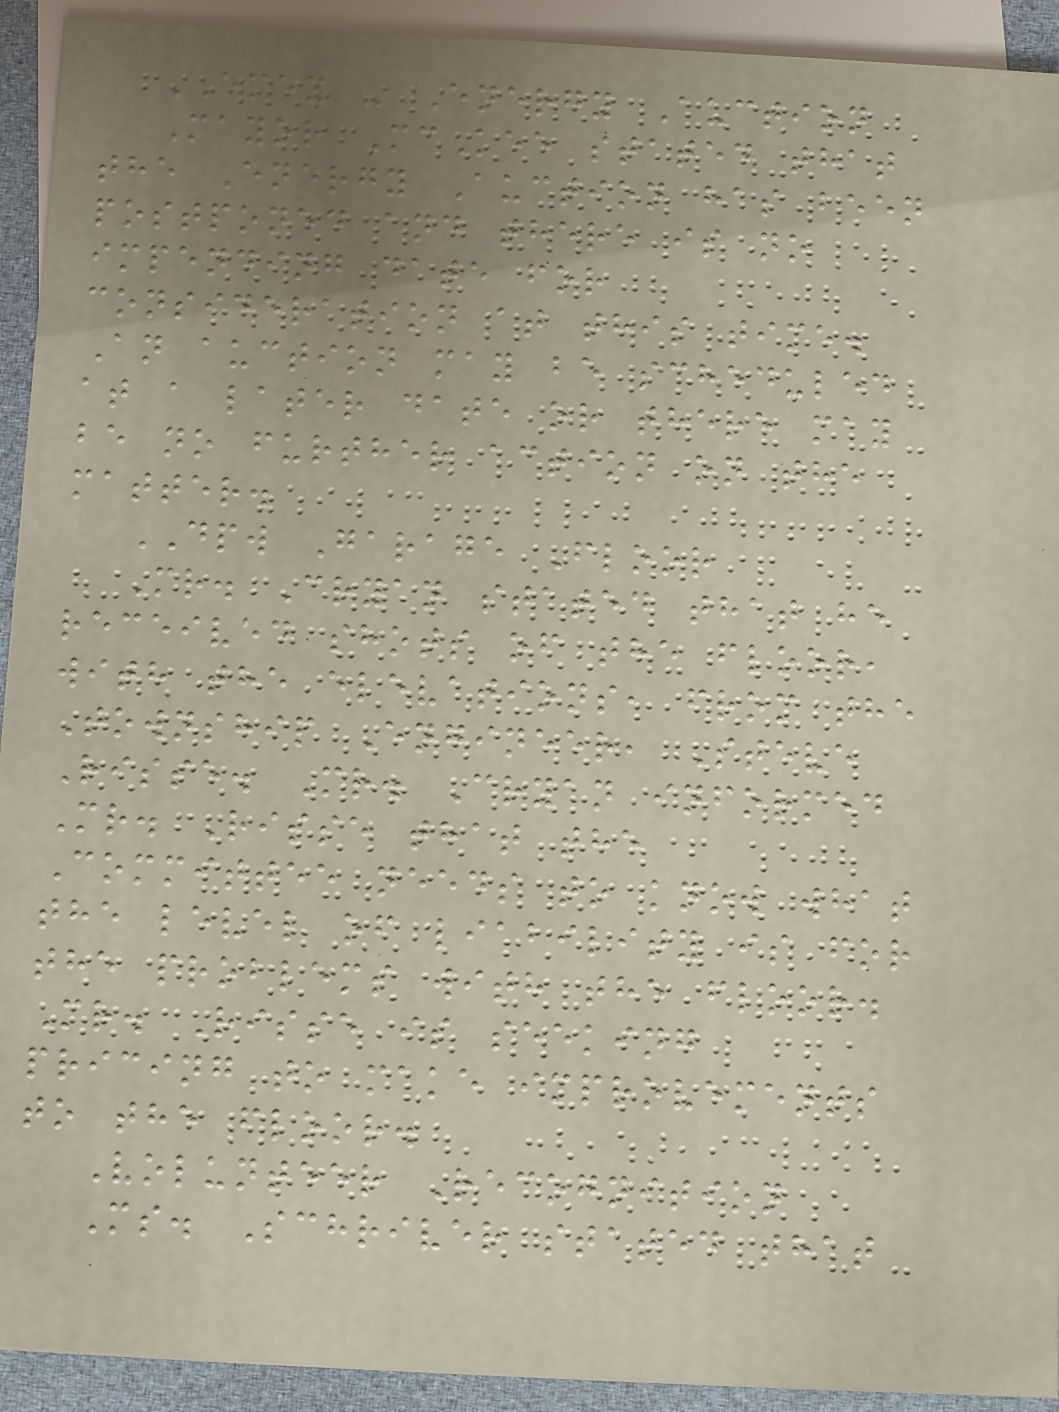EMEX - Energy Auction
Mayor McKee stated that
the Energy Auction has been
postponed and there is no
impending date for
consideration at this time.
An auction may be scheduled
at a later date or there may
be no further action on the
matter.
DPW Garage Floor
Mr. Cryan stated that he
received shots of the floor,
with the elevations, from the
Township Engineer, Steve
Risse. Mr. Cryan informed
Mr. Risse that the
Committee needs to know what
the level of liability is for
the problems with the floor.
Mr. Risse is seeking
pricing to make improvements
to the floor.
Volunteer Recognition
Ms. Schriver stated that
